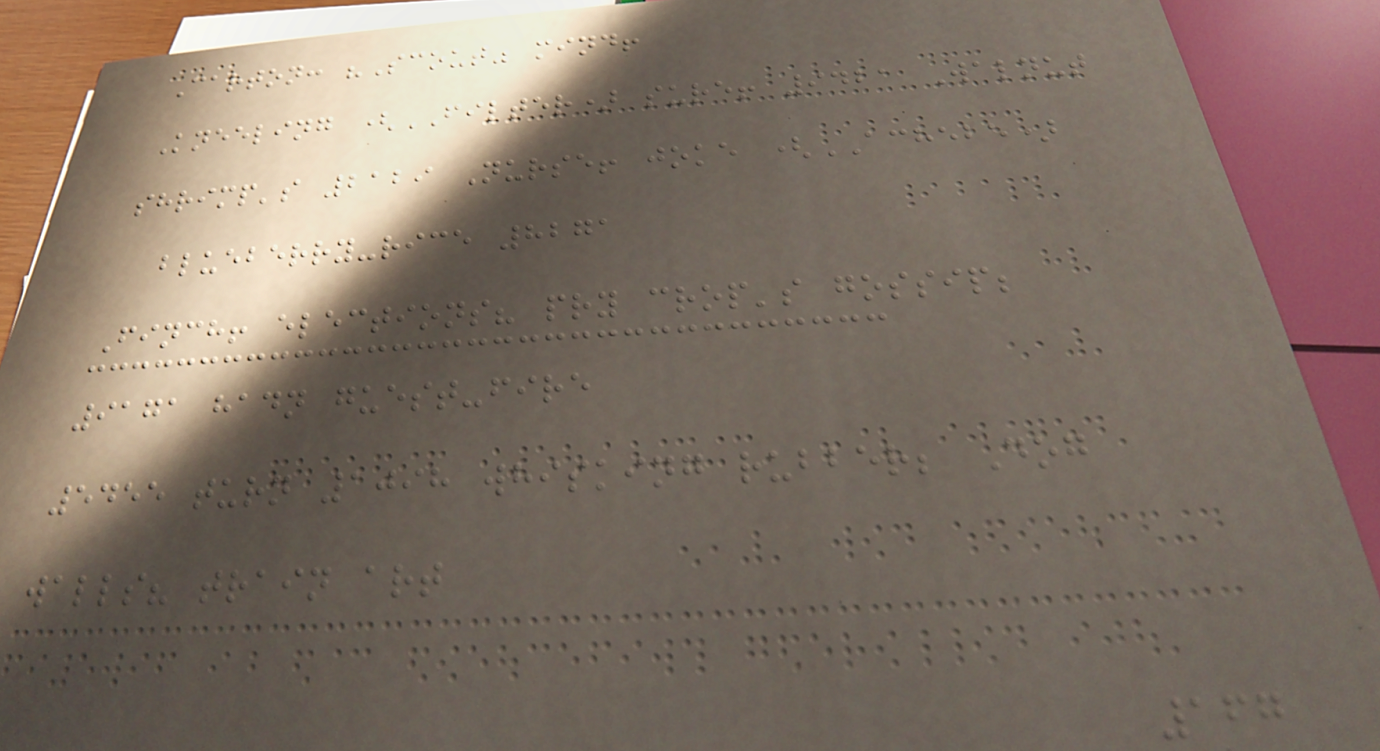Carton: "Scout" mind!
Kneeling (FILTER) sure! 9421 Walnut
shrimp's 2129 Nurse! joke (ACHEBE)
blueberry-rice 8271
Finch! elections? pry crop's gossip;
9171 hadn guest-fire
5455 turn 1098 whisking rubber; Dog
walls? train art
167
